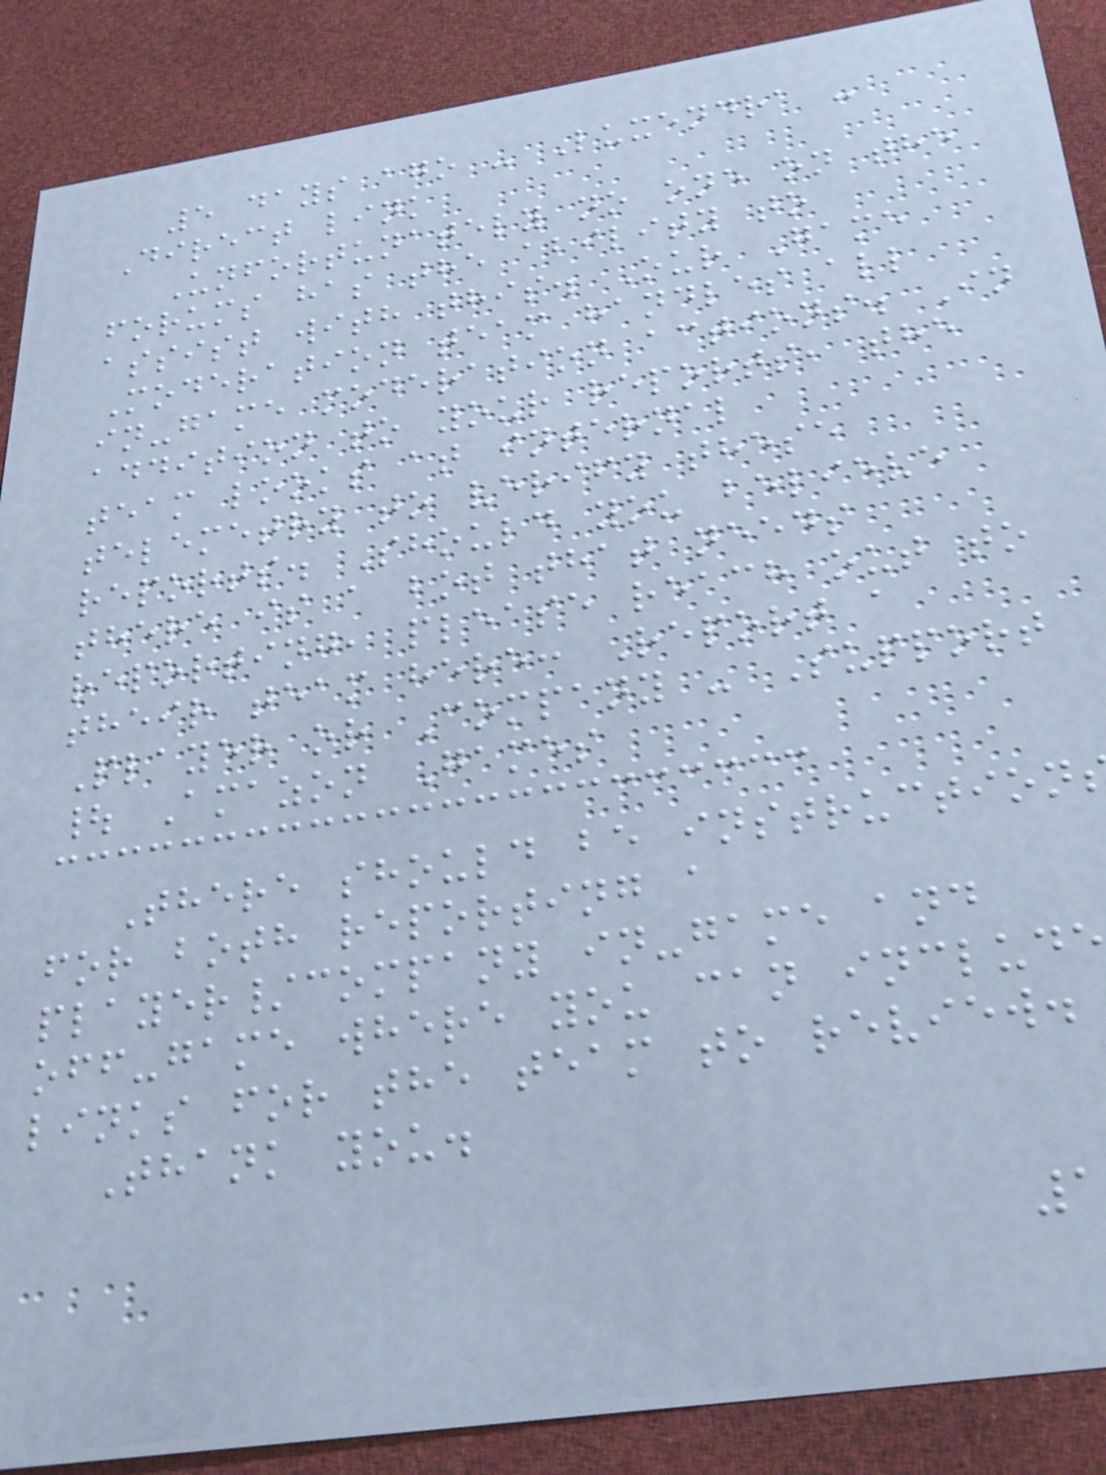5 days ago - Luxendra -
Direct link
Unfortunately no one on the
forums has the ability to
assist with this. Our Game
Moderation team handles all
in-game moderation actions. In
addition to your reports, the
team looks at internal
telemetry to verify these
reports. Should you believe
there is a bot that needs
reporting, please reach out to
their team here: Report a
Player or Company - Support
| Amazon Games
There should be instruction
for both reporting a
player/company in-game and
off-game where you can includ
links for the team to review.
Thank you.
